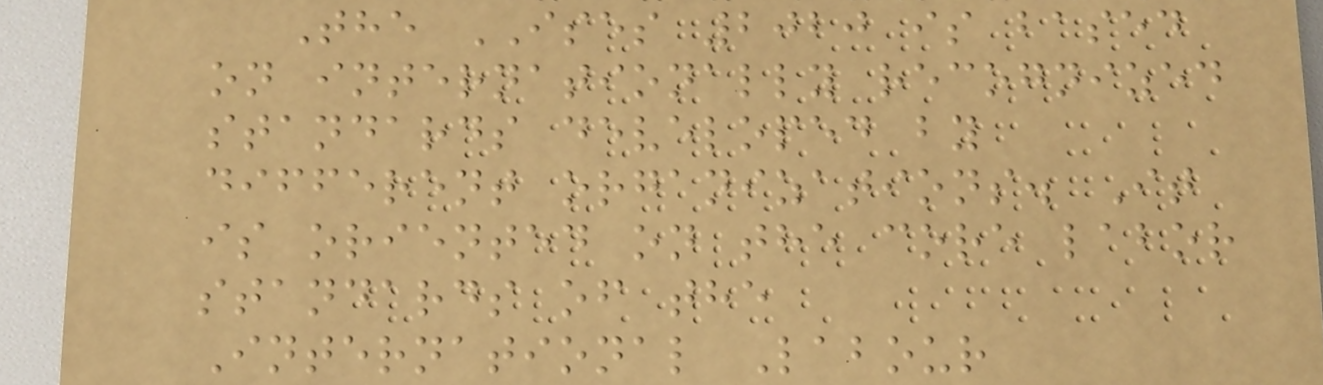The ISES 2020 is based
on internationally recognized
standards developed by
different organizations. It
is oriented on the core labor
standards of the
International Labour
